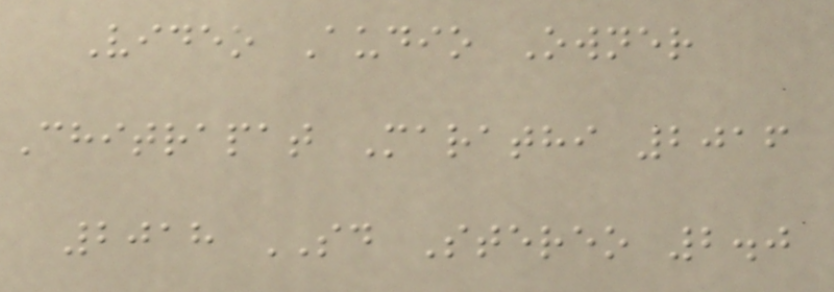Video Audio Owner
Chitrapat Marathi 2016
2018 SD Stereo 2.0
